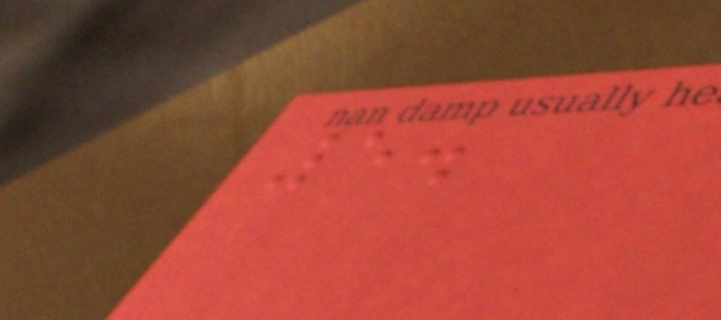5.
